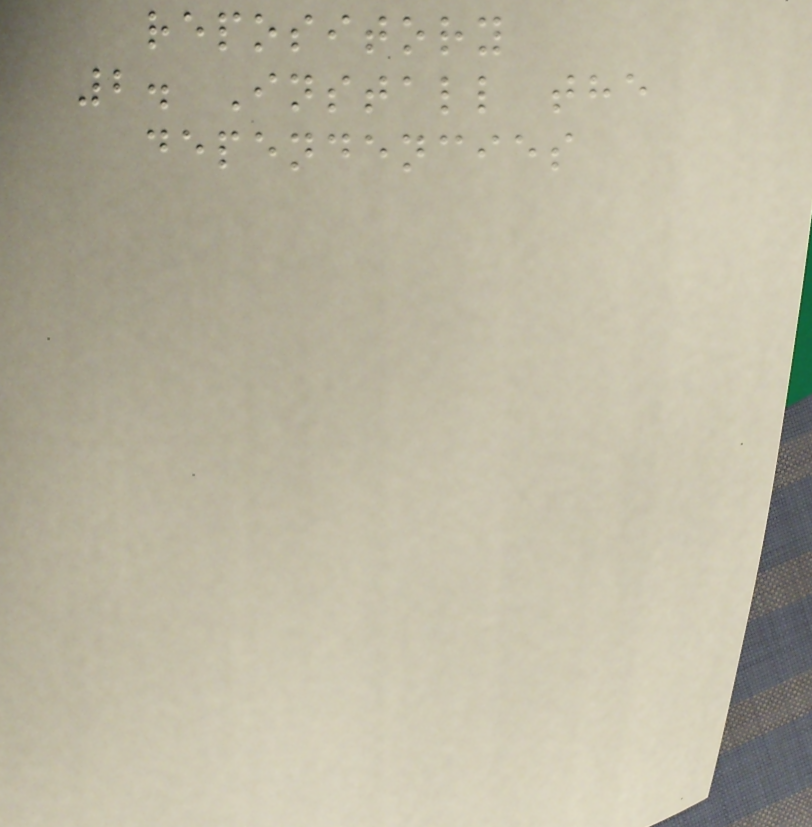repository
2. Install the
dependencies
